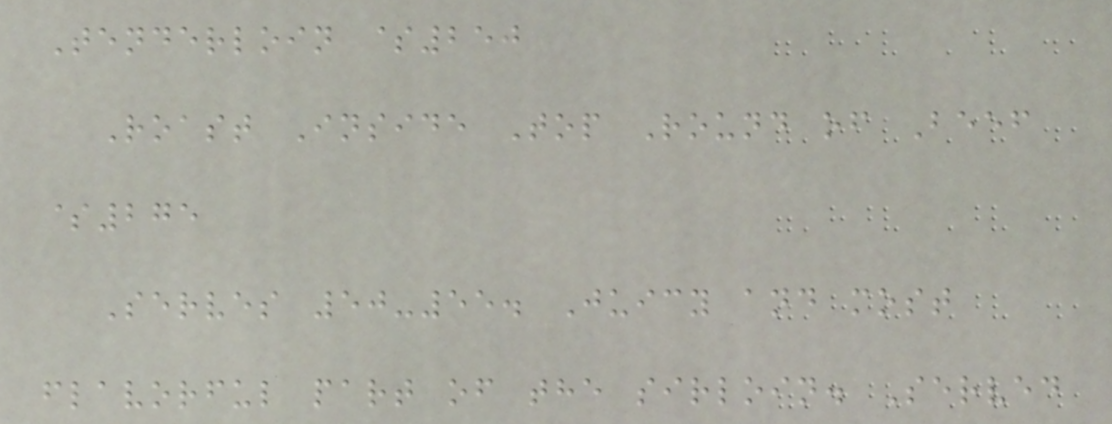Tenderloin $250
Roast Inside Top Round of Beef
$275
Serves 50-55. Juicy and most
flavorful part of the sirloin. Served
